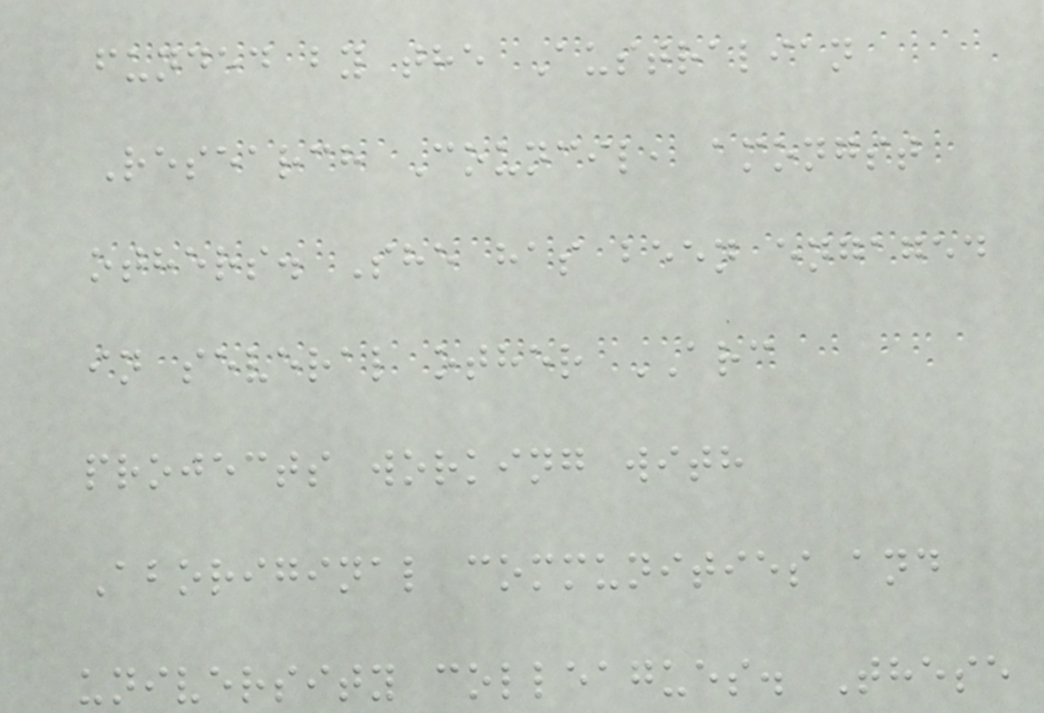funded by the Australian
Research Council, amongst
others. She has been engaged
in several other ARC
projects working with
Aboriginal communities and
university colleagues. These
